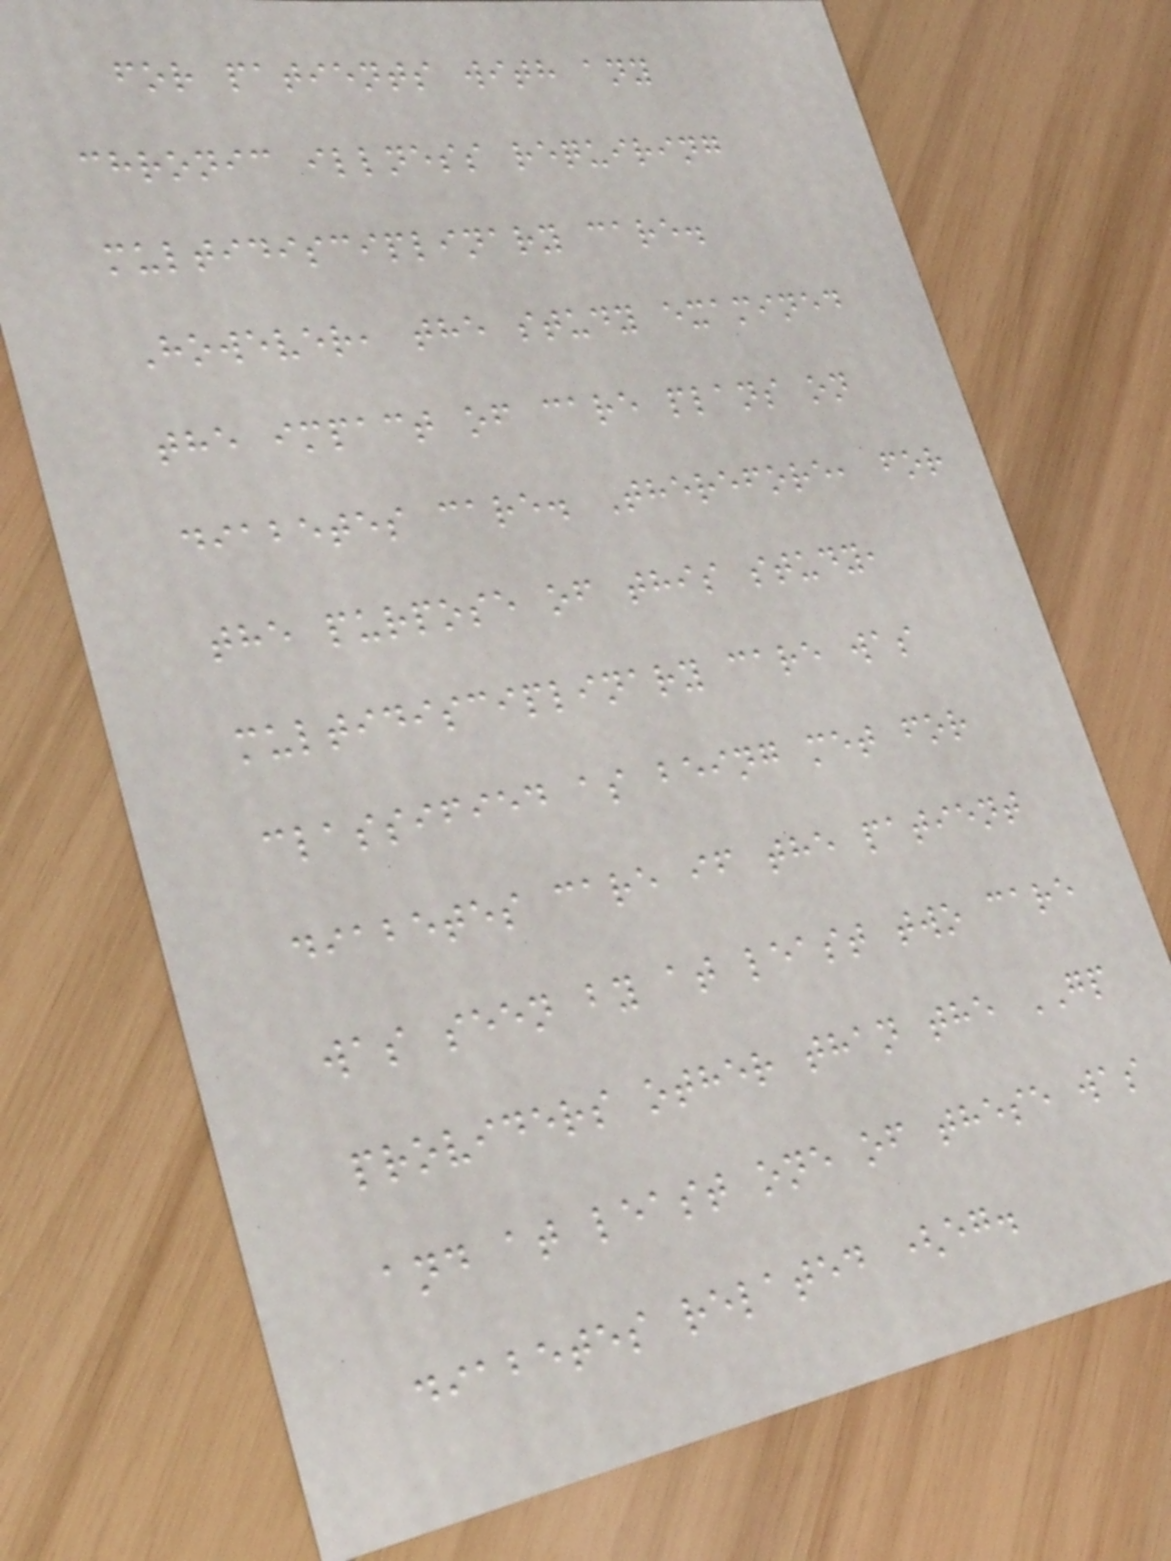for patients with any
chronic illness requiring
multidisciplinary care.
However, the study examined
the impact of care plans on
diabetes care. Therefore, for
the purpose of this study,
multidisciplinary care was
classified as being met for
diabetes care if the patient
was seen by at least two care
providers other than the GP
and at least one of these was
diabetes related (eg.
